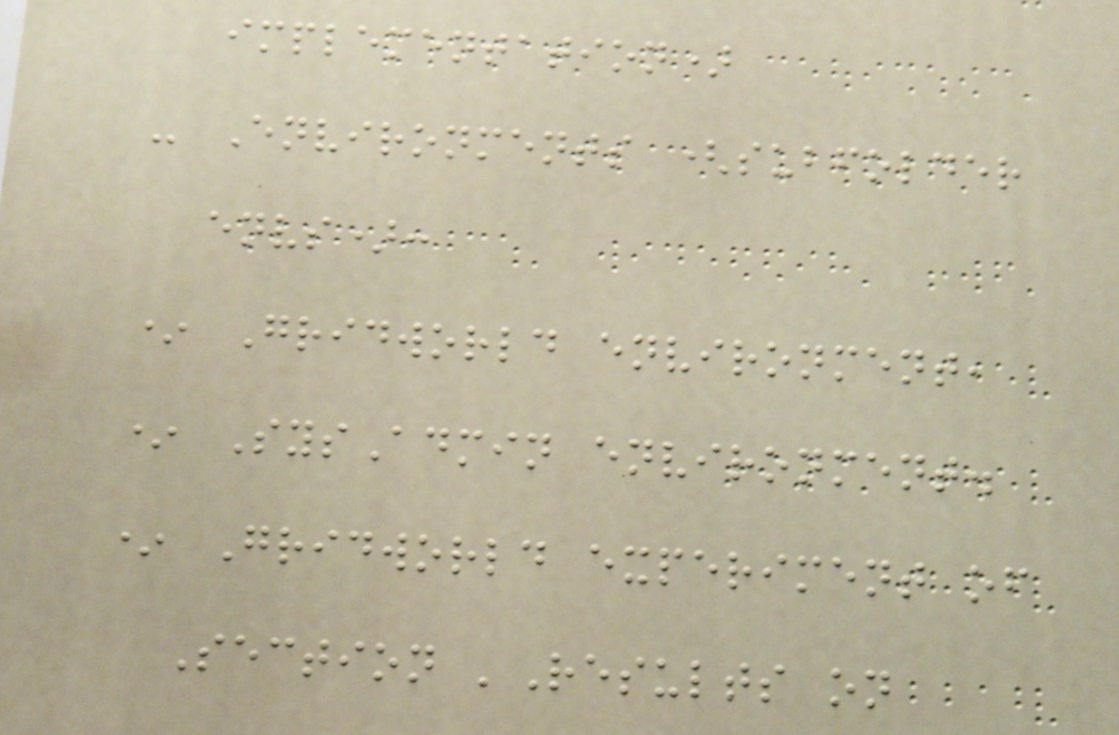implementation)
- Environments (subfolder
envs):
* Gridworld environment,
* SysAdmin environment.
* Gridworld experiment of
Section 'Results on
